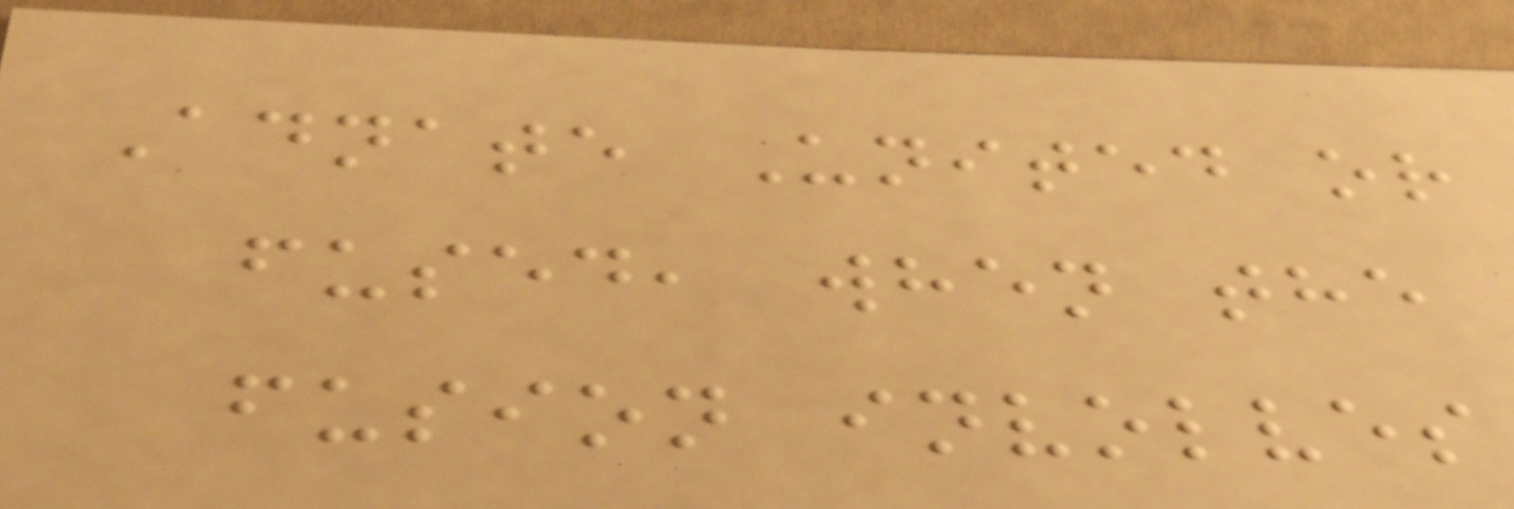Adnate United or
fused, when the
fusion involves
